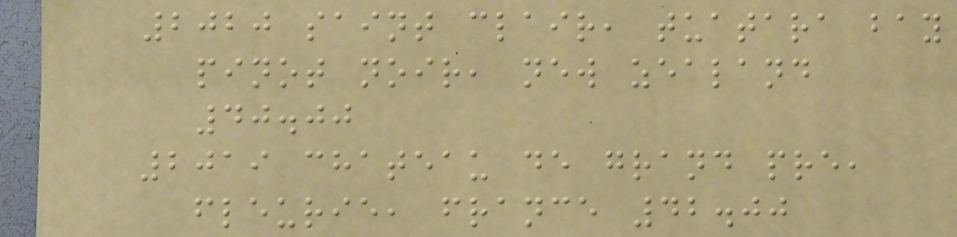2020 saint clair, tuatara bay
pinot noir, new zealand
40.00
2019 chateau de grand pre,
fleurie, france 42.00
